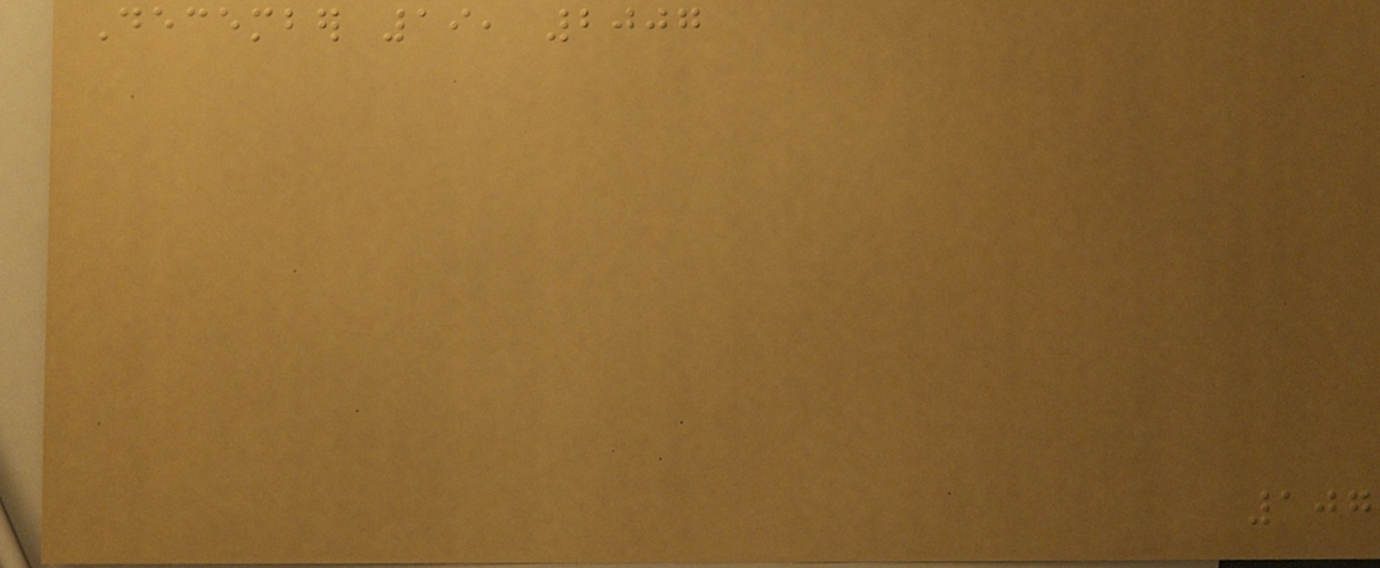December 19, 2007
107
